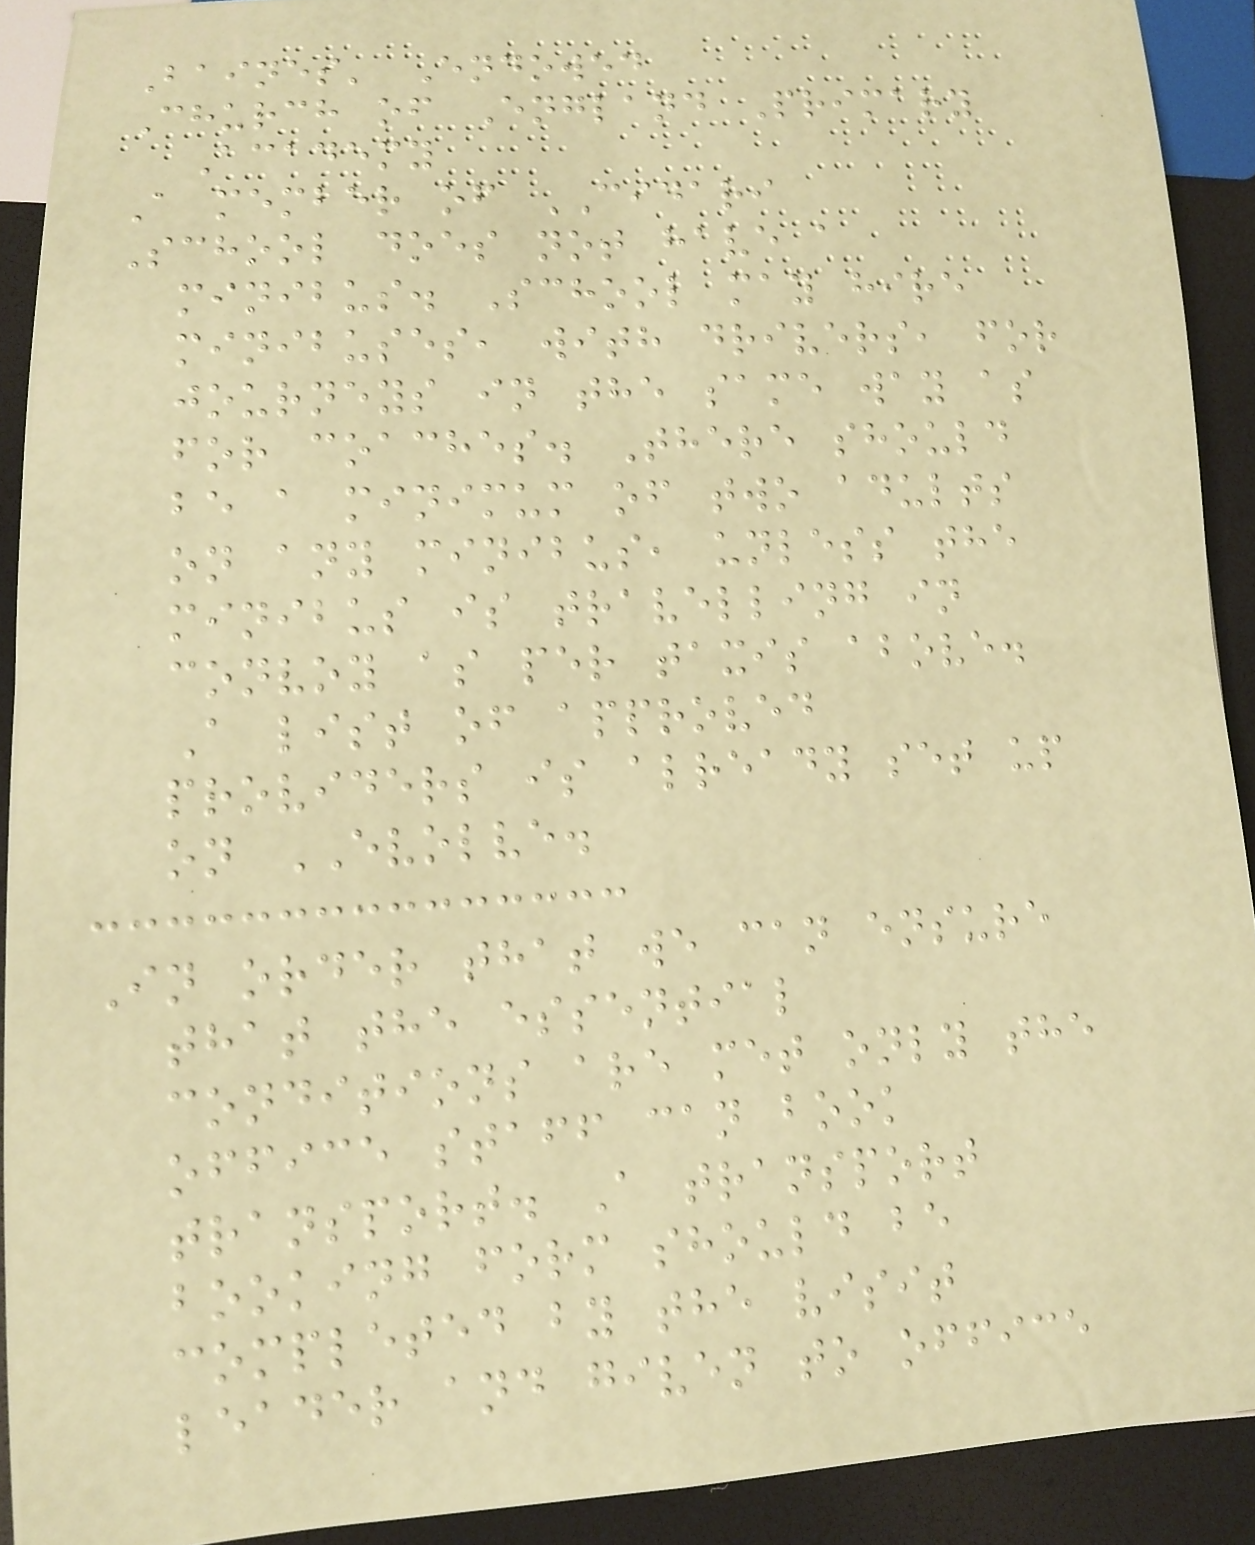Baines' Endowed
Church of England Primary
Academy
A member of CIDARI
School does not have a
minibus. School may hire
minibuses, with drivers, for
journeys in the same way as
for coaches. There should
be a minimum of two adults
on any minibus, unless the
minibus is travelling in
convoy as per taxis above.
A list of approved
providers is already set up
on EVOLVE.
In order that we can ensure
that the essential
conditions are met only the
office staff can book
transport. A transport
booking form should be
completed by the visit
leader and given to office
